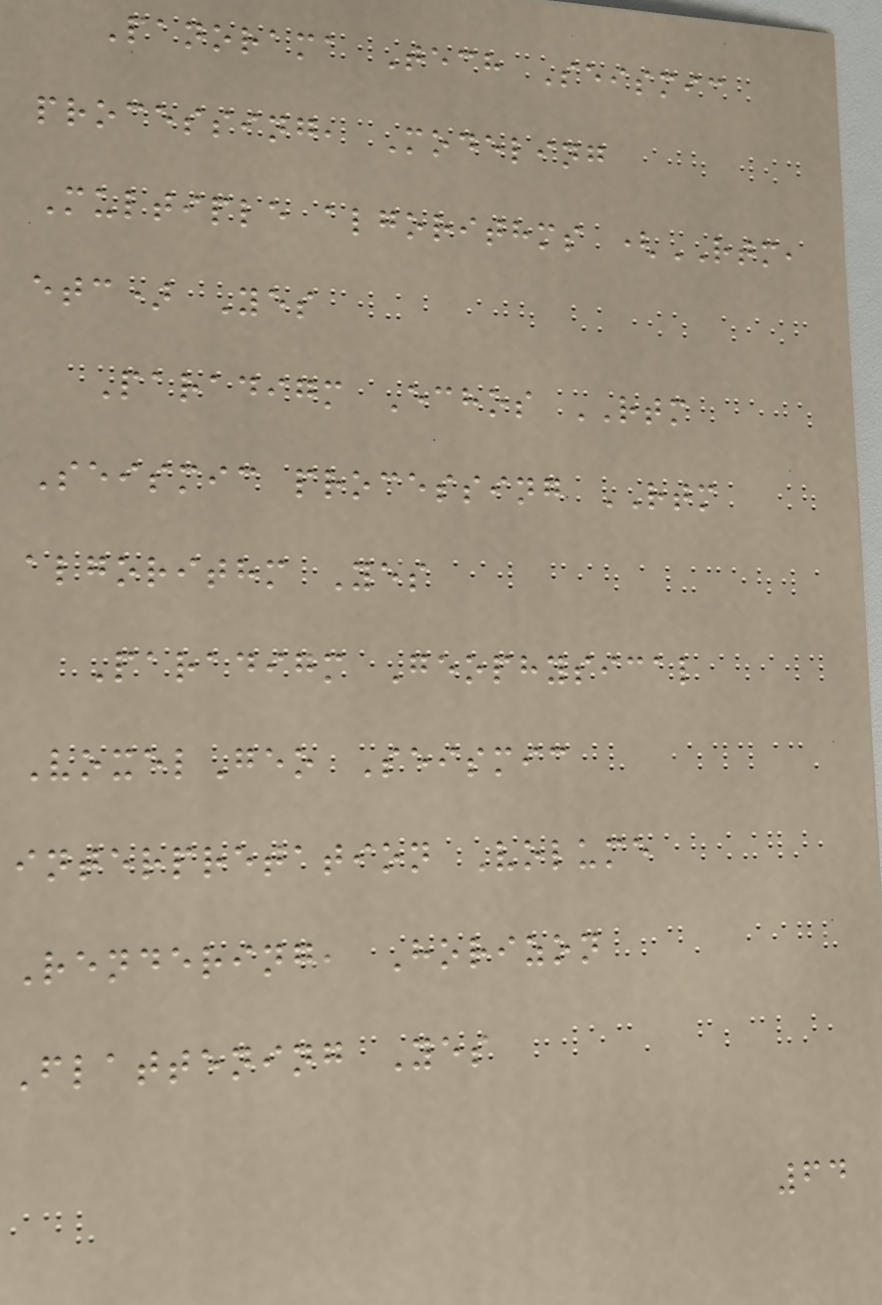Panorama Tech Seismic
processing, Modeling
Multiple algorithms (RTM,
etc) Yes
Paradigm Echos RTM
Seismic processing RTM
algorithm Yes
Paradigm Geophysical
VoxelGeo Seismic
interpretation Volume
Rendering, Horizon
Flattening Yes
64
